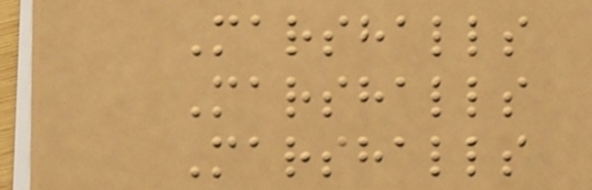Marshalls
Marshalls
Marshalls
